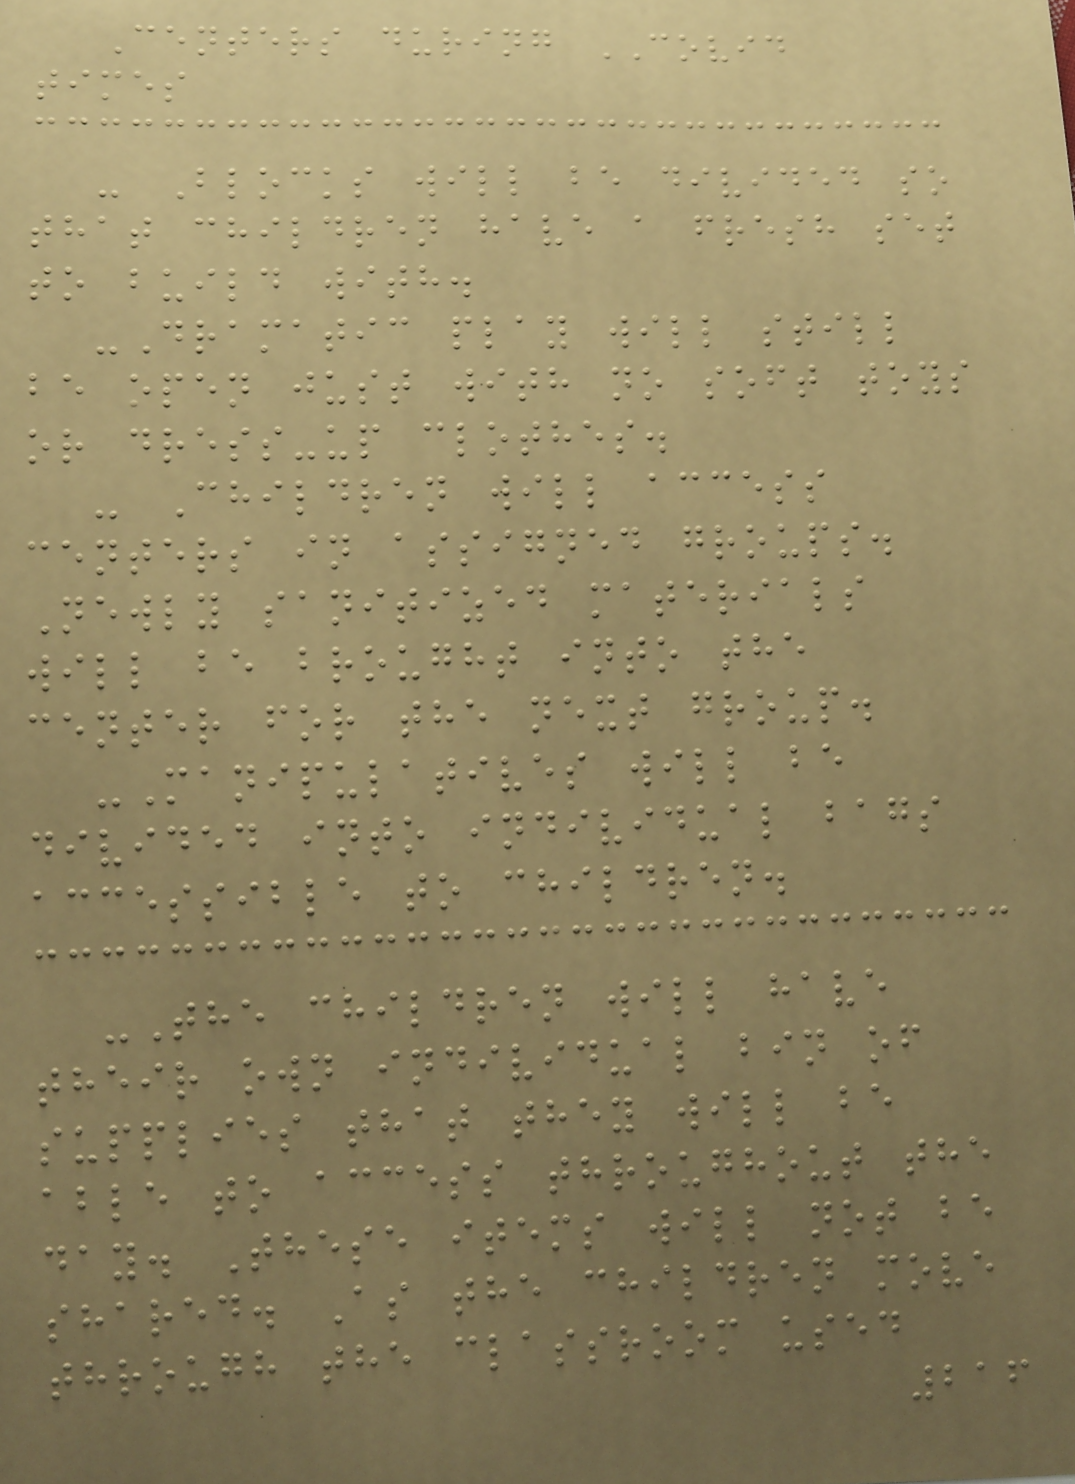Centers during COVID
times
- Blocks will be divided so
that children have a fresh set
to build with.
-Dramatic play will still
be open just with no soft toys
or dress-up clothes.
- Children will access
centers in assigned groups.
Newly sanitized materials
will be brought into the
center for the next group.
-Manipulatives will be
divided into individual bags
accessible to children.
-The children will have
their own individual bin of
supplies that they will be
able to access throughout the
day. These items will not be
shared. As the children move
through the classroom used
216
